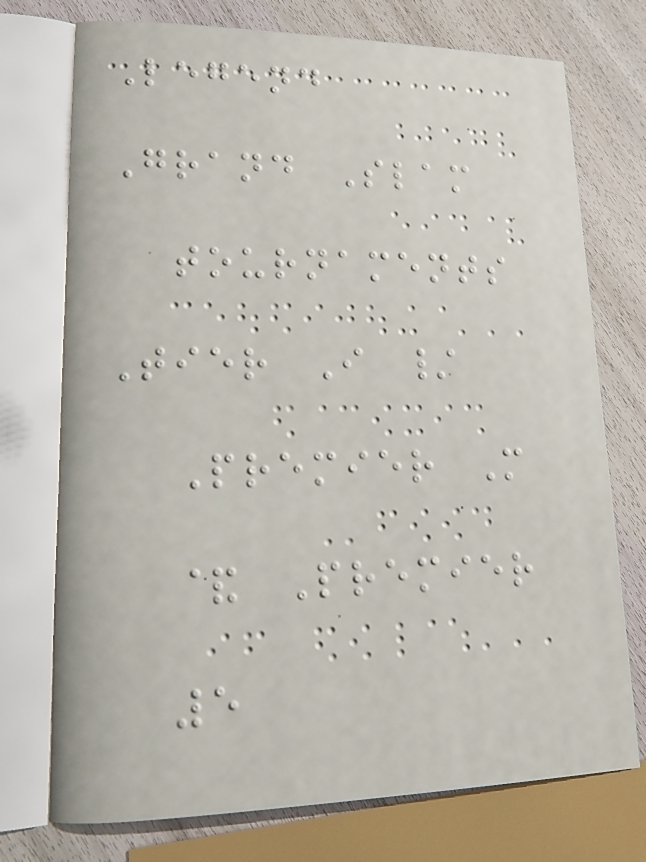Legend
Grand Slam
tournaments
Tier I /
Premier M
& Premier
5
